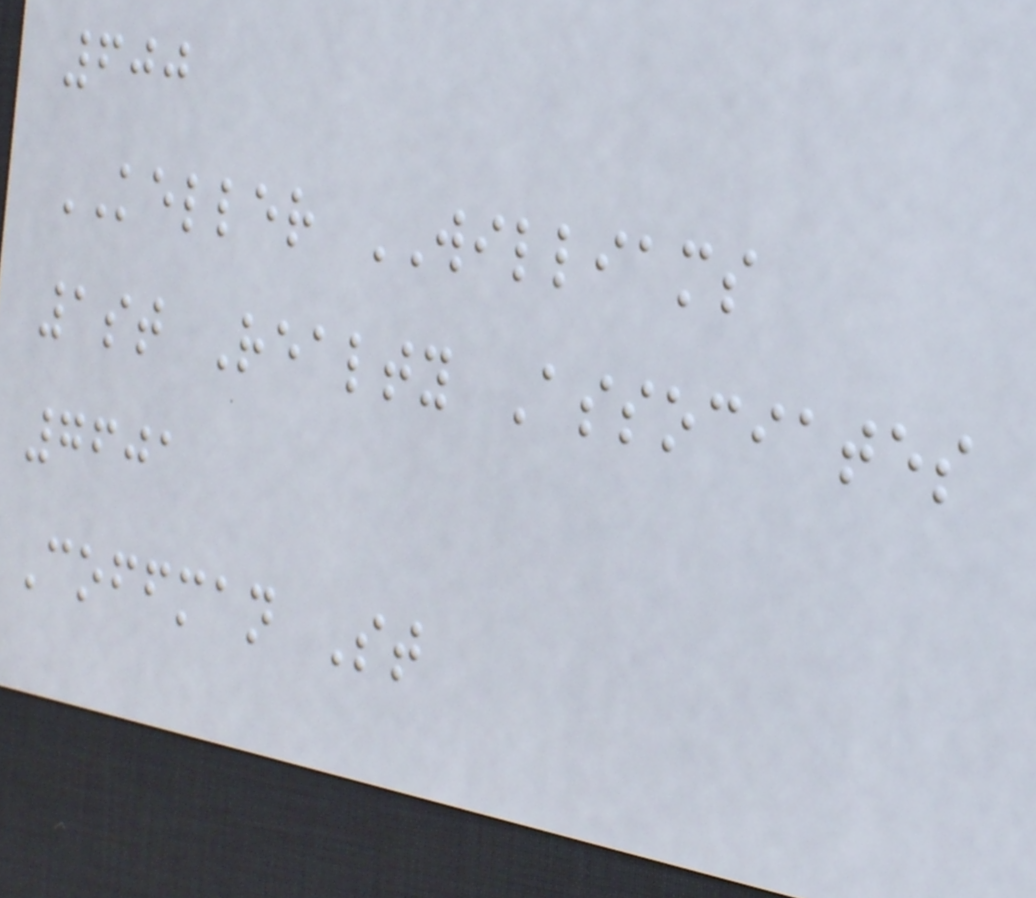600
KELLER WILLIAMS
1st Realty Associates
7601
Coffman St
